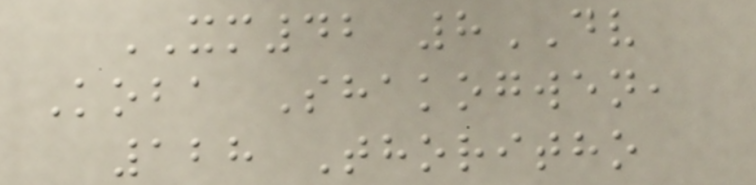XM42 8DV
Koba Shakogwen,
128 Thoritho
